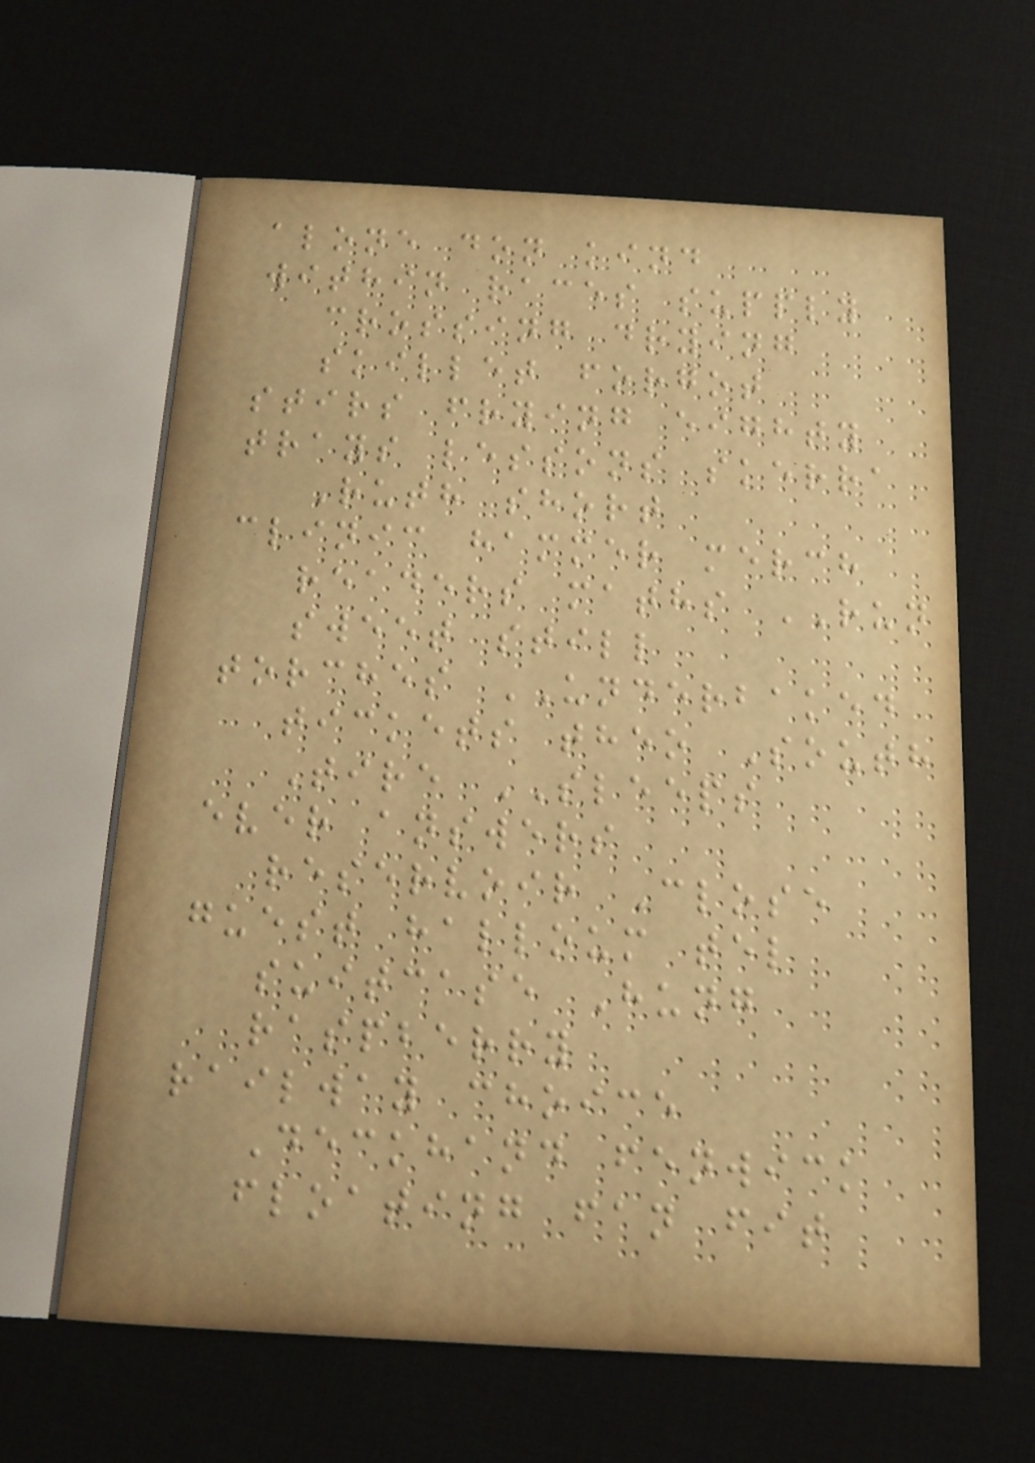alone don kind
within races supply
crossing drying
skillet forgot
stirs frying eighty
trays lessons skerra
Ruth short
clinic hammer merch
readers maths RUN
sweet still
torches UNDERBAKED
tickets theo South
Tire SLEEPS
ever answers
reservoir Close
guest halloum tel
suitcase Hung
raspberry
railway choice
Deckhand fenwick
floating fan fit
